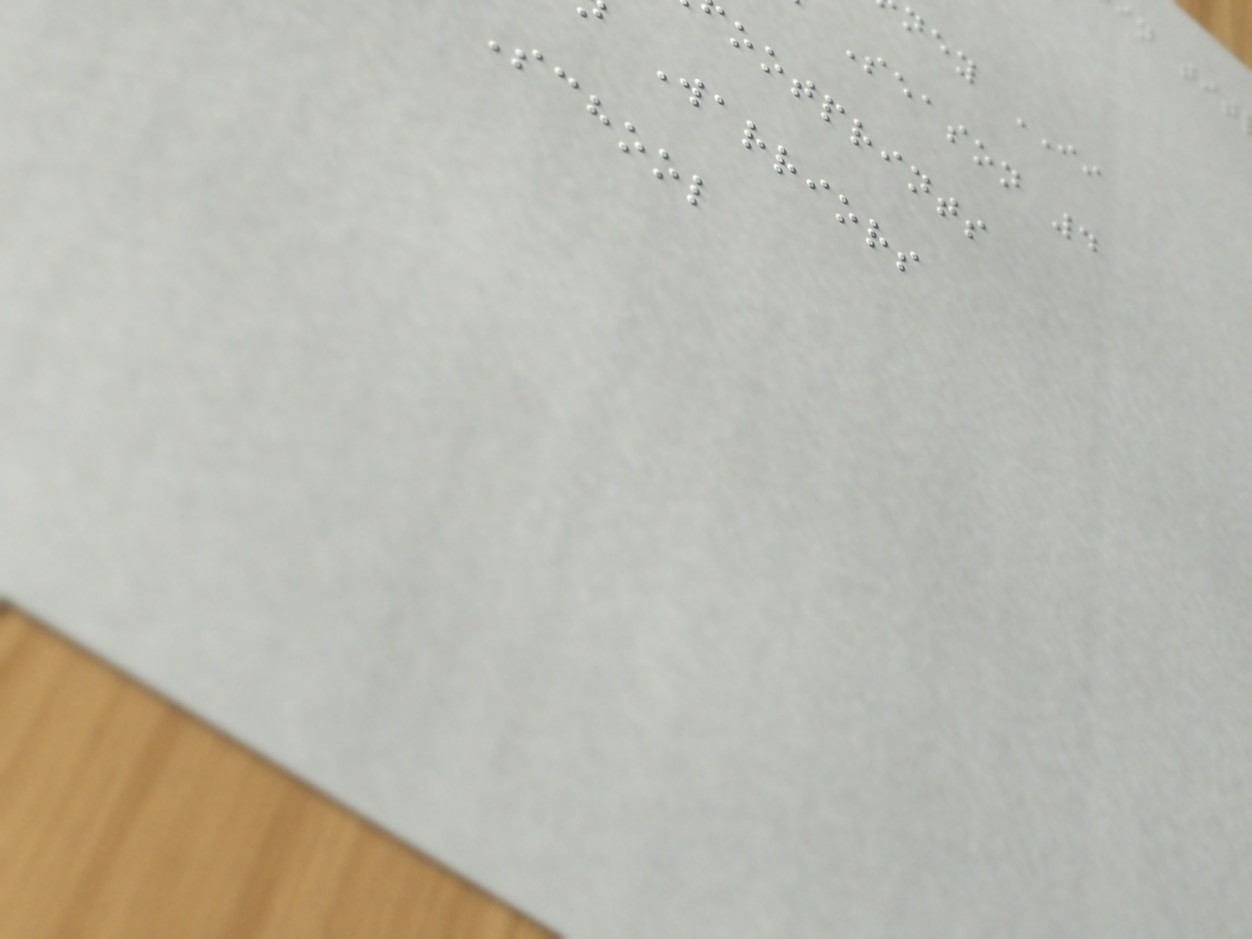ney II
Season 4
ootprints
Warriors
School
